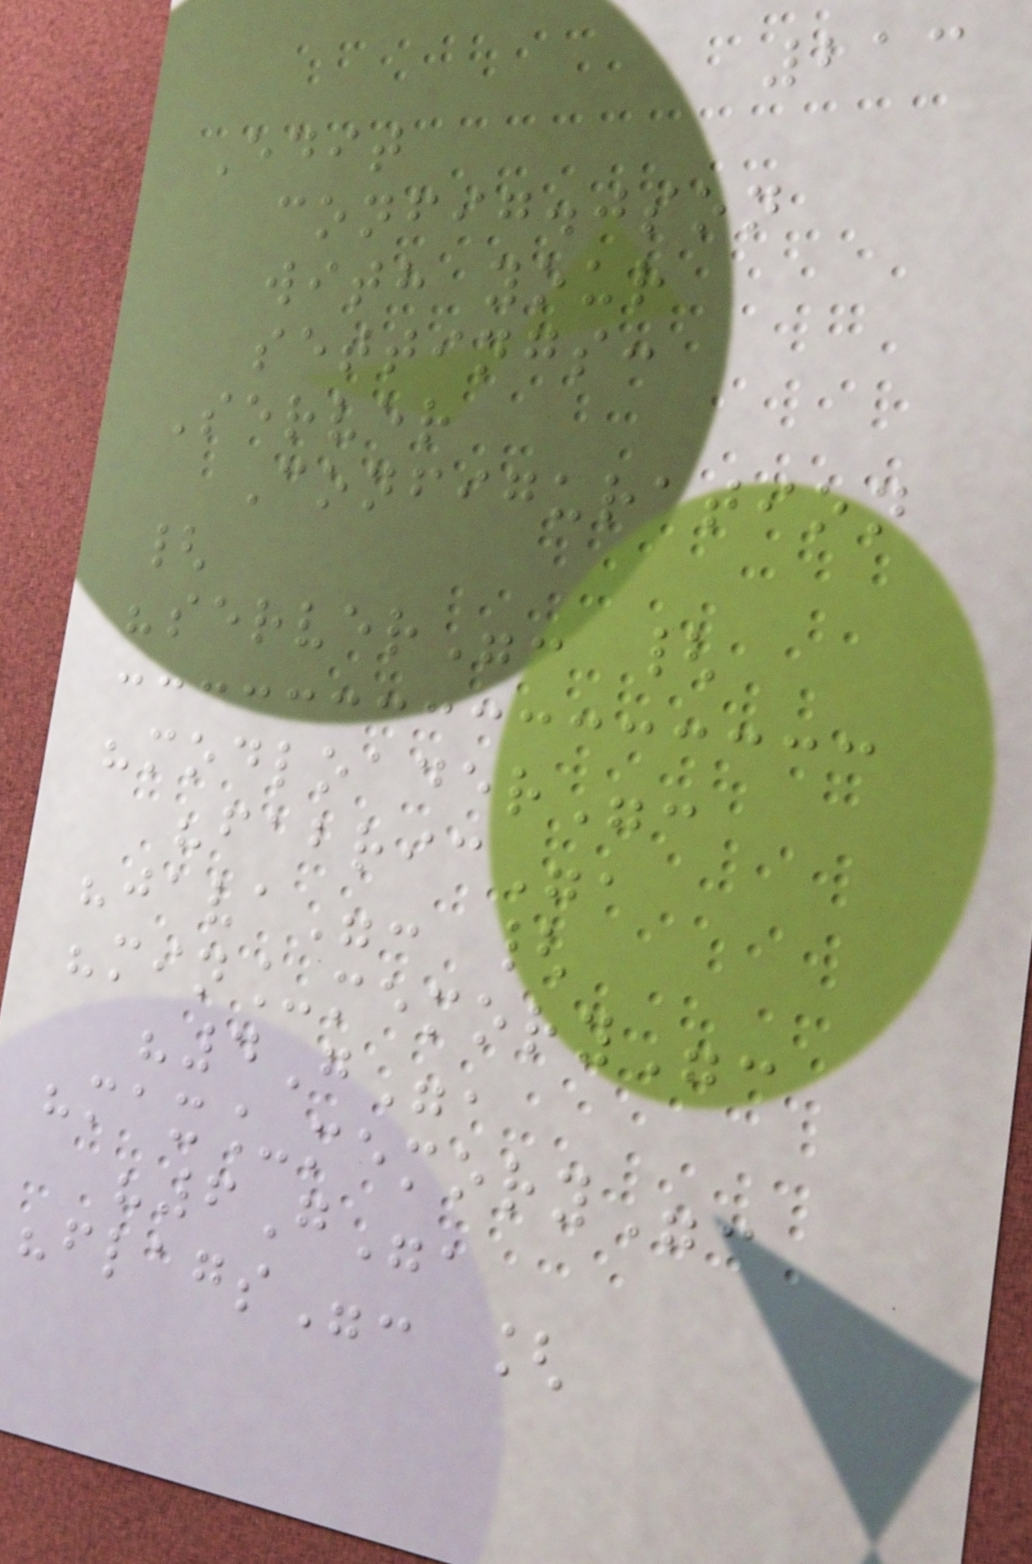213
Edit
config.json
with your
settings:
Server
Configuration
{
"server": {
"modloader":
"fabric",
"java": {
"min_memory":
"4G",
"max_memory":
"6G",
"flags": [
